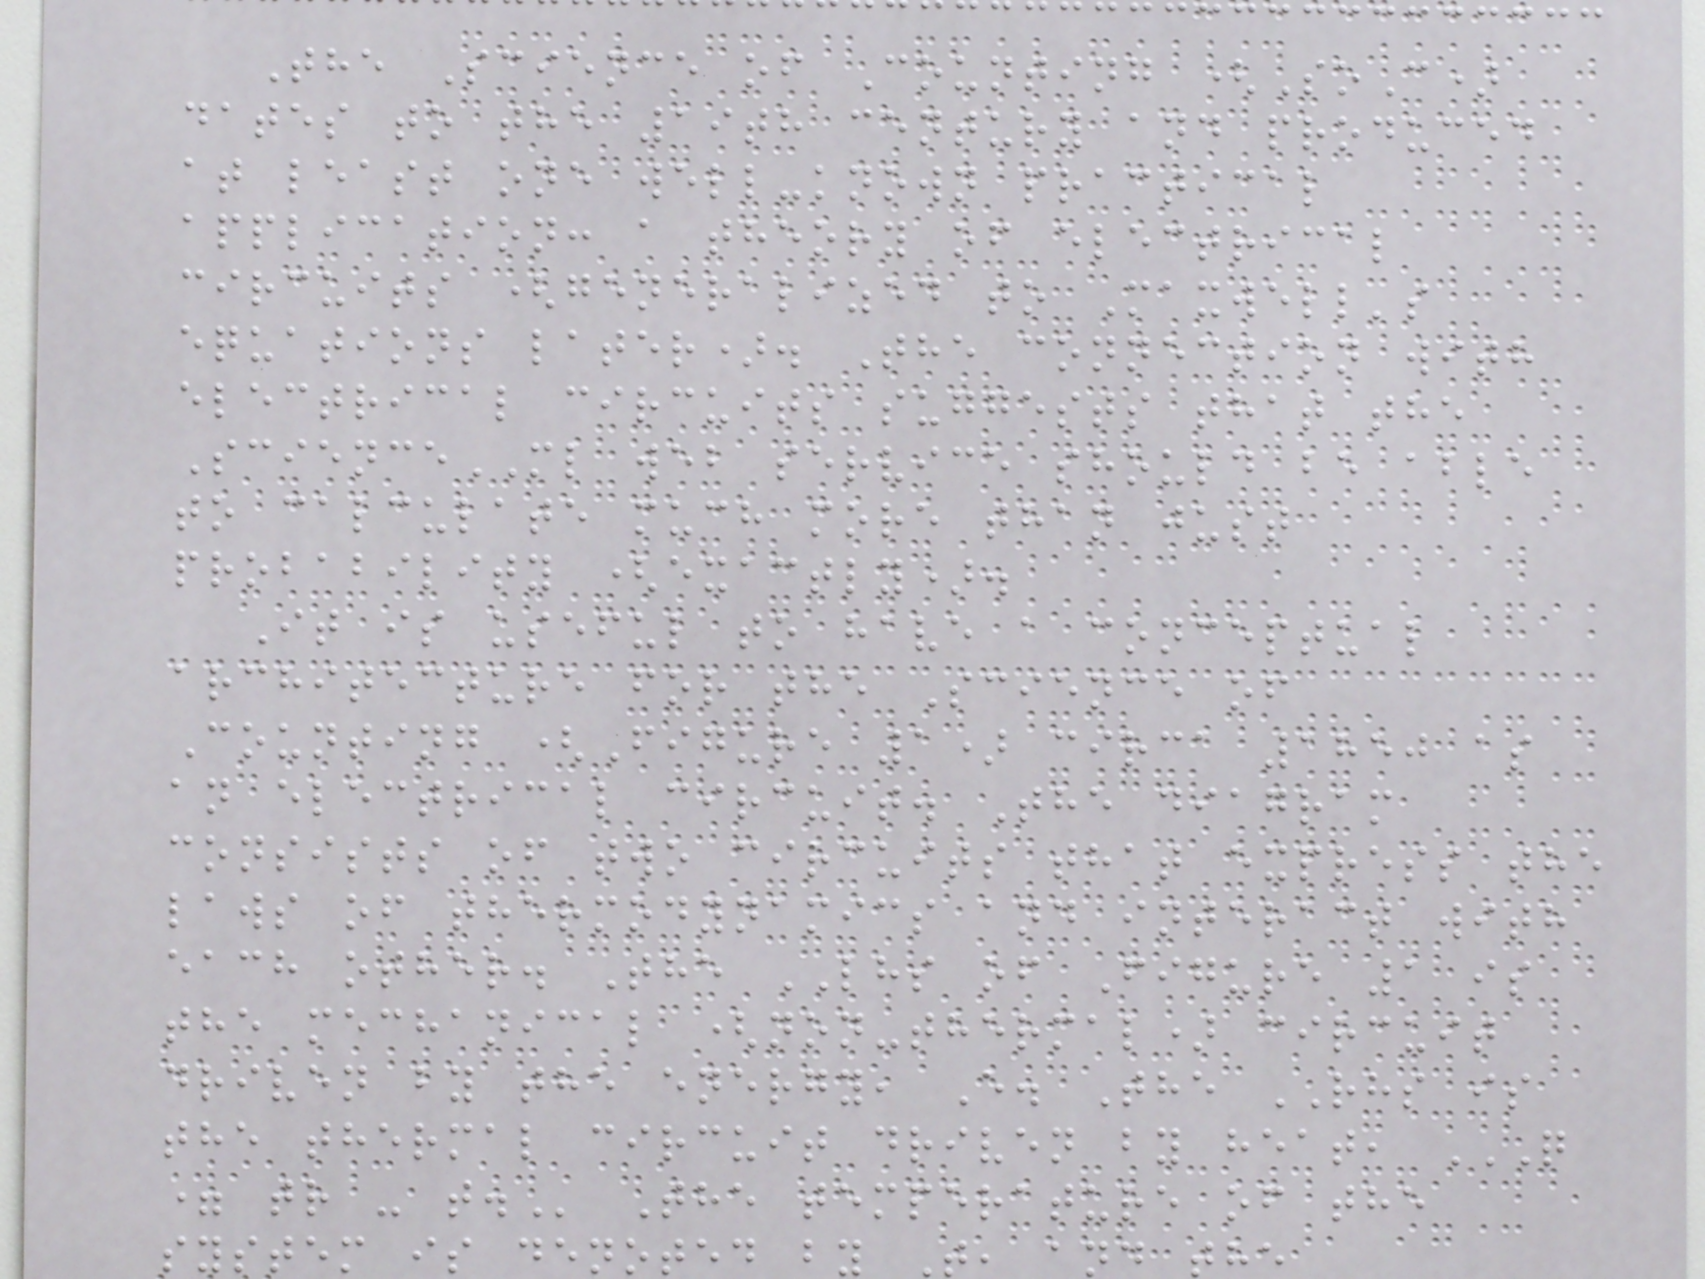The Science of Counting (SoC)
dates to the 19th century and produced
at least one well-known practical
application: a theory of electrical
circuits (generalized to Maxwell's
equations later). The connection with
electrical circuits suggests that the
ScienceML web service should be able
to calculate much more than just
probability (exactly).
It is useful to have a conceptual
architecture for the Science of
Counting (Figure 1) circa 1850 as
an electrical circuit. The diagram
consists of two circuits that express the
laws of thermodynamics and interact with
each other. The LHS of Figure 1 is
the mechanical (non-thermal) circuit
driven by the energy, E. The RHS is
the thermal circuit driven by heat, Q
system is denoted by T, and th
